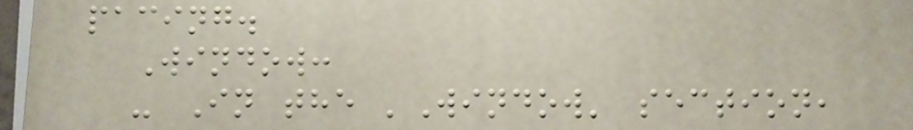pacing.
Window:
- In the 'Window' section,
